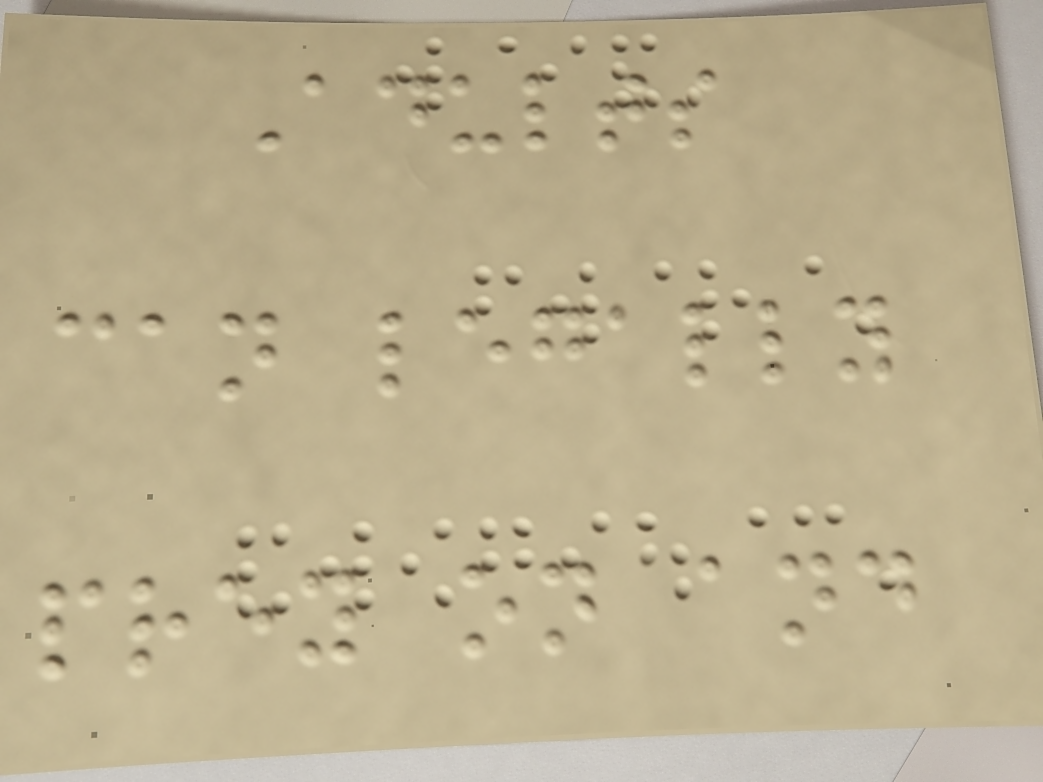Adults
can legally
prey on and
